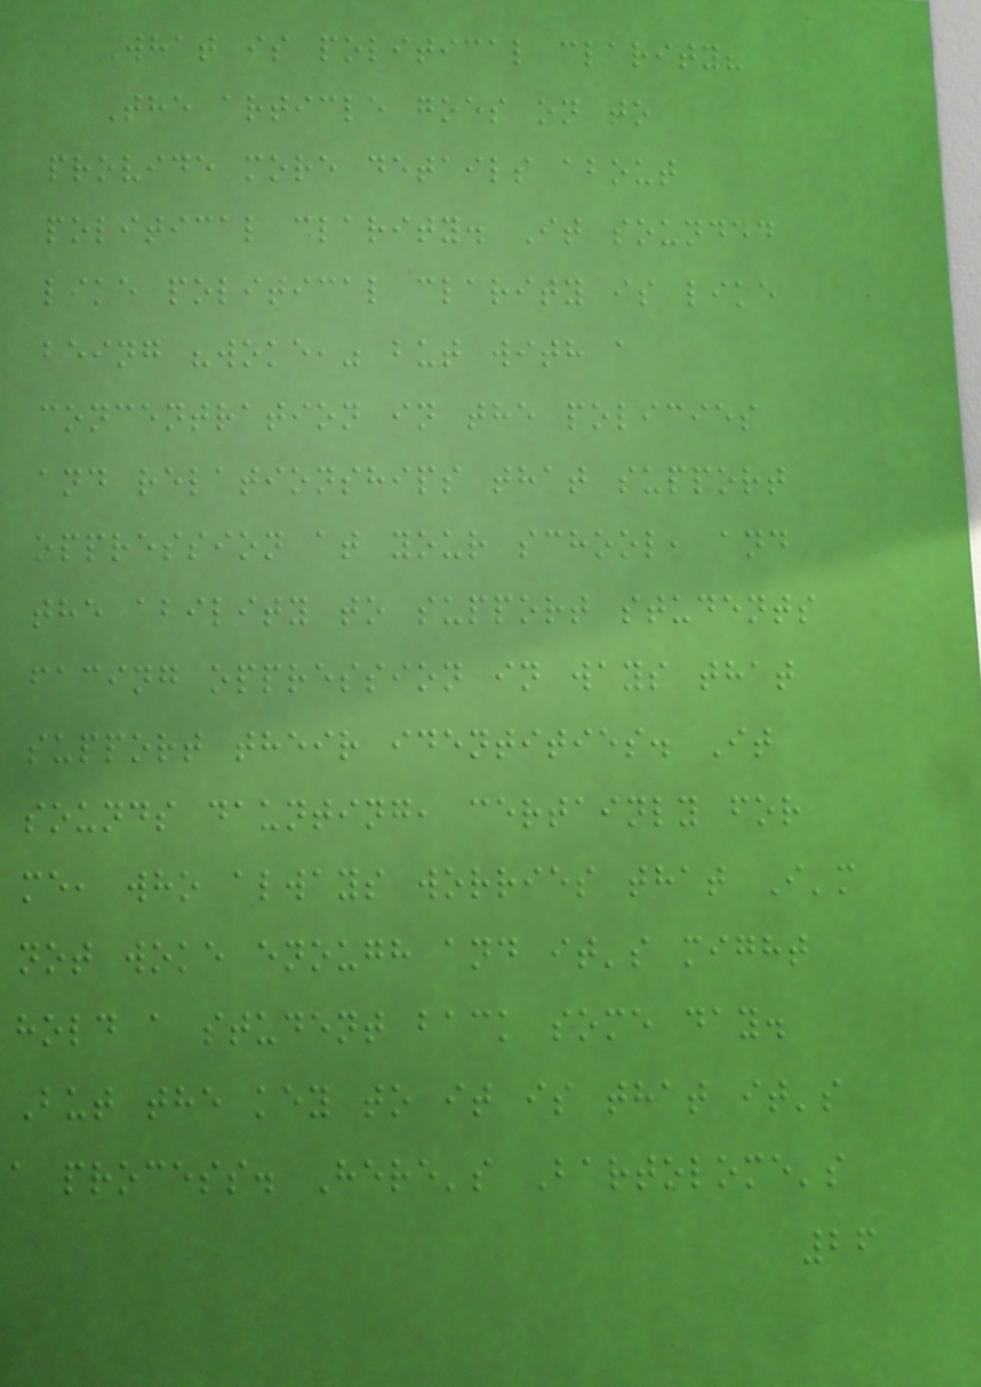What is political clarity?
The article goes on to
provide more details about
political clarity. It sounded
like political clarity is like
being "woke," but with a
concentration in the policies
and relationships that support
oppression at your school, and
the ability to support students
facing oppression in ways that
support their identities. It
sounds daunting, certainly for
me, who always worries that I'm
not woke enough and it's might
hold a student back some day.
But the key to it is that it's
a process. Here's Bartolome's
26
